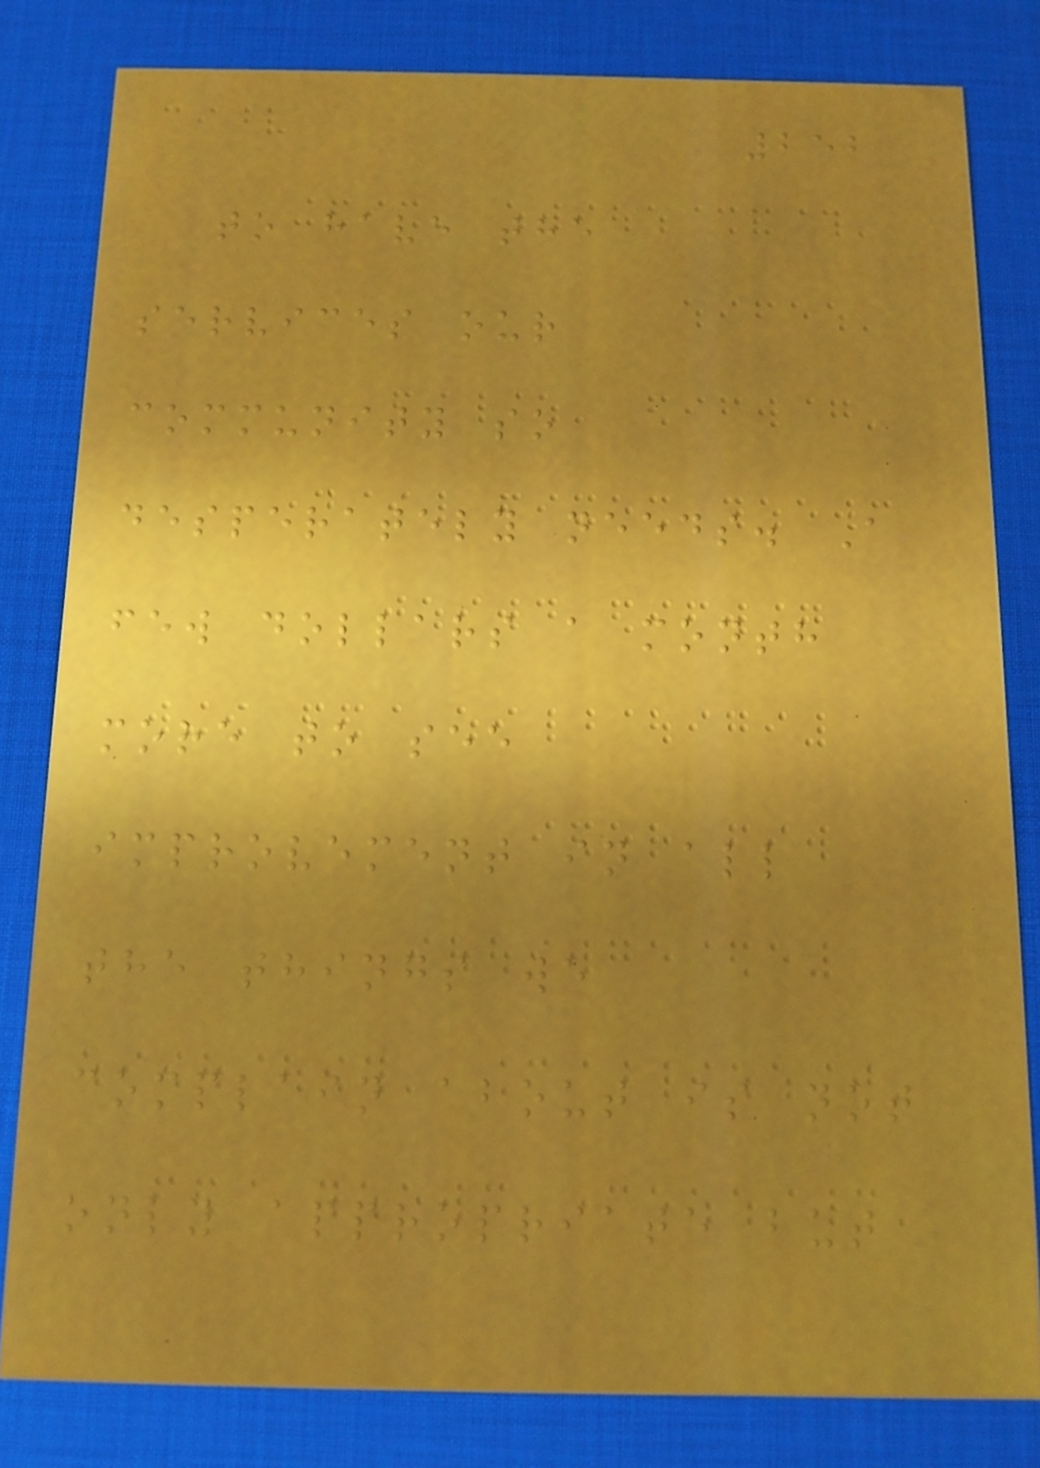252
to have the
services our
community so
desperately needs. A
few dollars a month
more to see
improvement in all
the things we
complain about is not
only appropriate but
